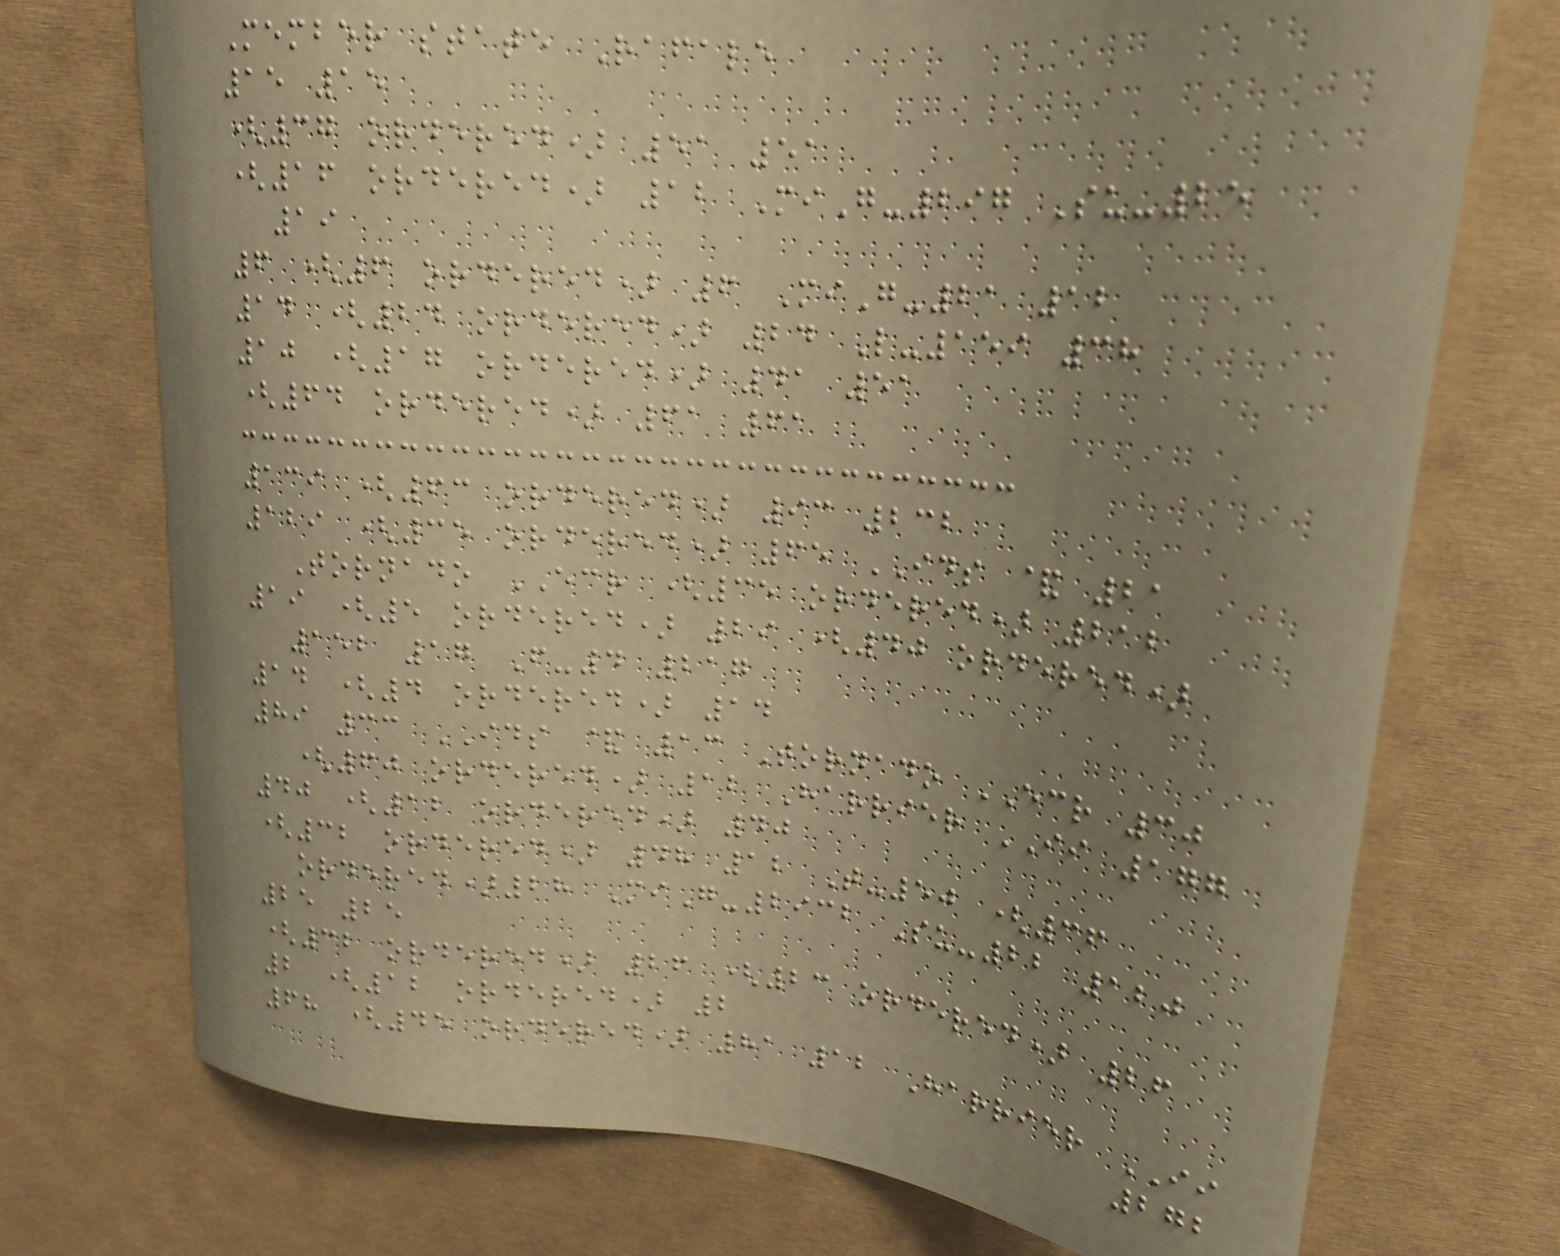Member state Rafale
15 15
(37 ordered) 51 51
(16 ordered) 12 MiG-297 Su-25
19
6 (6 ordered) 6 MiG-21 12
14 (24 ordered) 24 L-159 38
10 (17 ordered) 41 51
(64 ordered) 61 61
139 (63 ordered) 93 232
129 (35 ordered) 65 IDS & 21
Tornado ECR (35 ordered) 212
19 (5 ordered) 29 (40 ordered)
152 17 F-4 217
14 (4 ordered) 14
89 33 IDS & 13 Tornado ECR 30
(60 ordered) 12 Harrier II 177
40 (12 ordered) 40
(32 ordered) 48 12 T-50 (36
ordered)28 MiG-2932 Su-22 120
25 25
(32 ordered) 26 (23 ordered) 26
2 (12 ordered) 2
68 (45 ordered) 81 12 Harrier II
272
